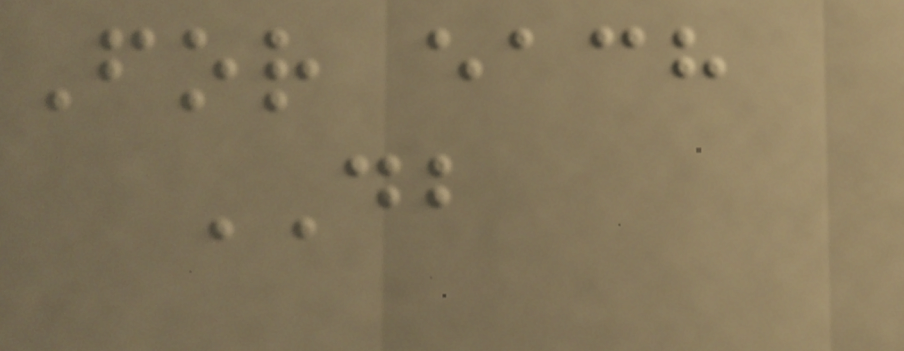For each
DB
